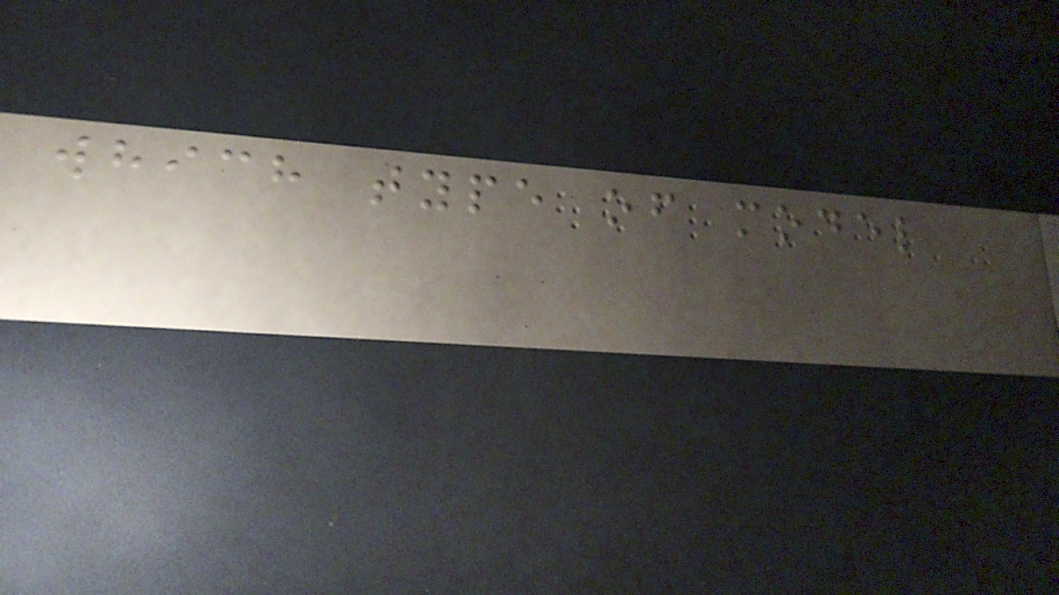which type of model
